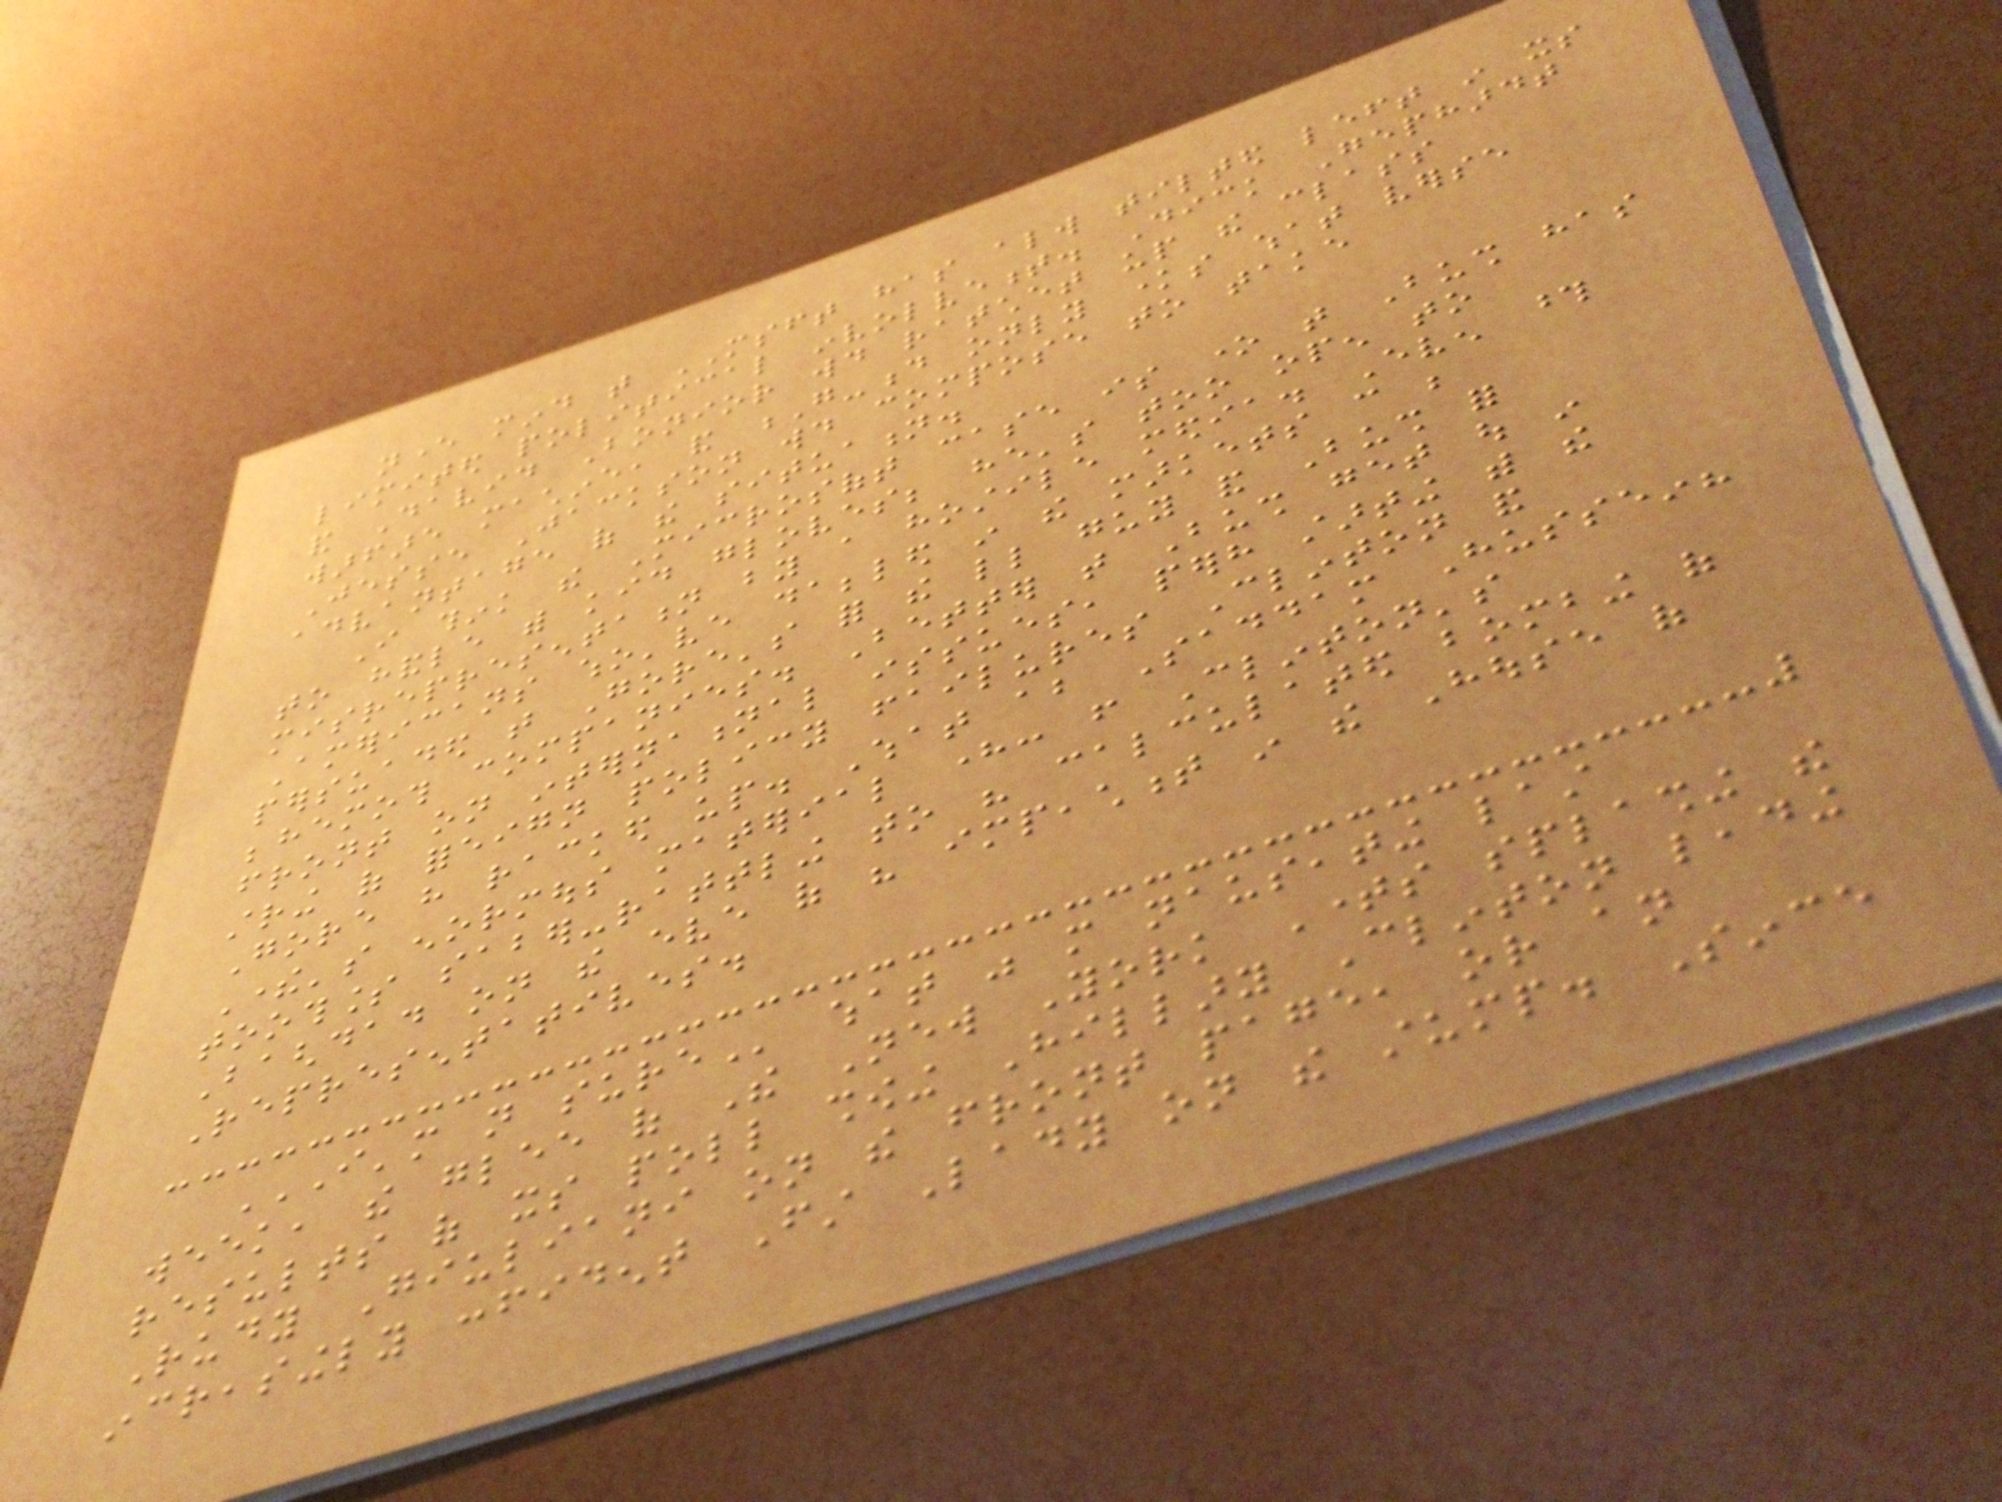never mind that MSFT has always tilted left in its
limited political involvement. Dick Gephardt
and David Bonior would ratchet up the class
warfare machine, and G-d only knows what verse
Jesse Jackson would compose to take
advantage of the situation.
I think the Microsoft case is one that Bush has
to handle with kid gloves; he's too open to
misrepresentation by a hostile media. Even those
Americans who've dabbled in the markets can be
persuaded that Gore's for the little guy and Bush for
behemoth companies. Better that Bush get out in
front on international issues, perhaps starting with the
string of foreign policy failures Clinton and
Gore have racked up. What about Saddam Hussein?
There's enormous material here: from Clinton's
toothless saber-rattling to his calculated bombing of
Baghdad on the eve of his impeachment in the House of
Representatives.
I'M NOT SURE what was more nauseating last
week, the glee of The New York Times splashing the
results of its poll showing Hillary Clinton leading
Rudy Giuliani on the front page, or an
increasingly confident First Lady on the stump. Since
